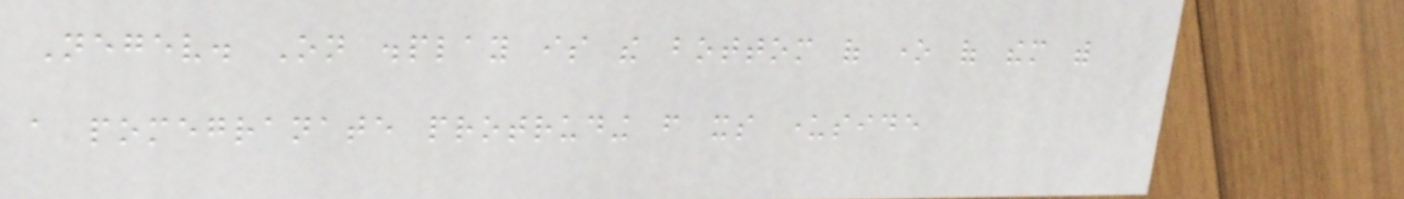Negev. On display is the bottom of one of them with
a pomegranate protruding from its underside
